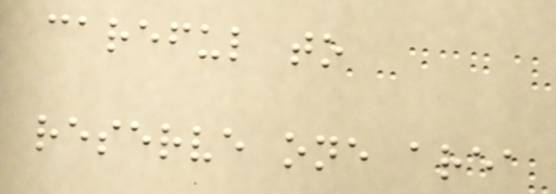careful to
reserve one area
